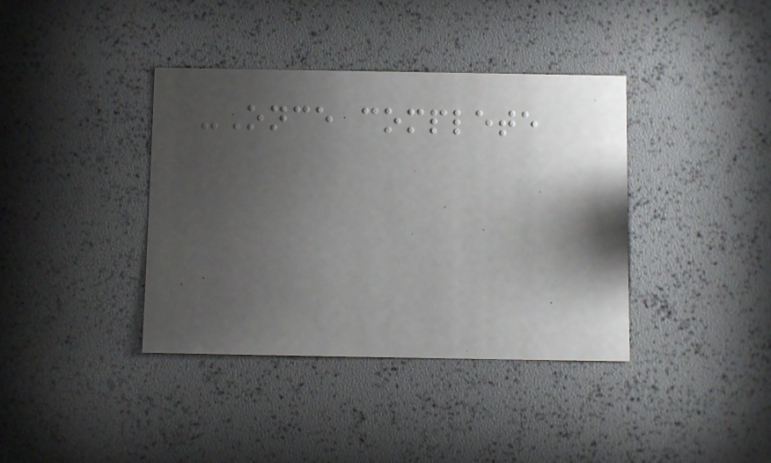-Once complete
